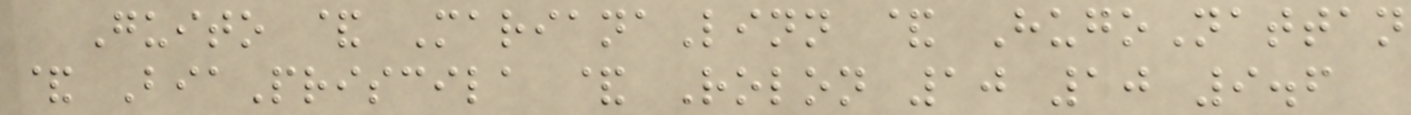Guito & MarianaLinn & HugoNattan
& BiaPriscila & Rolon 10 10 9.6
